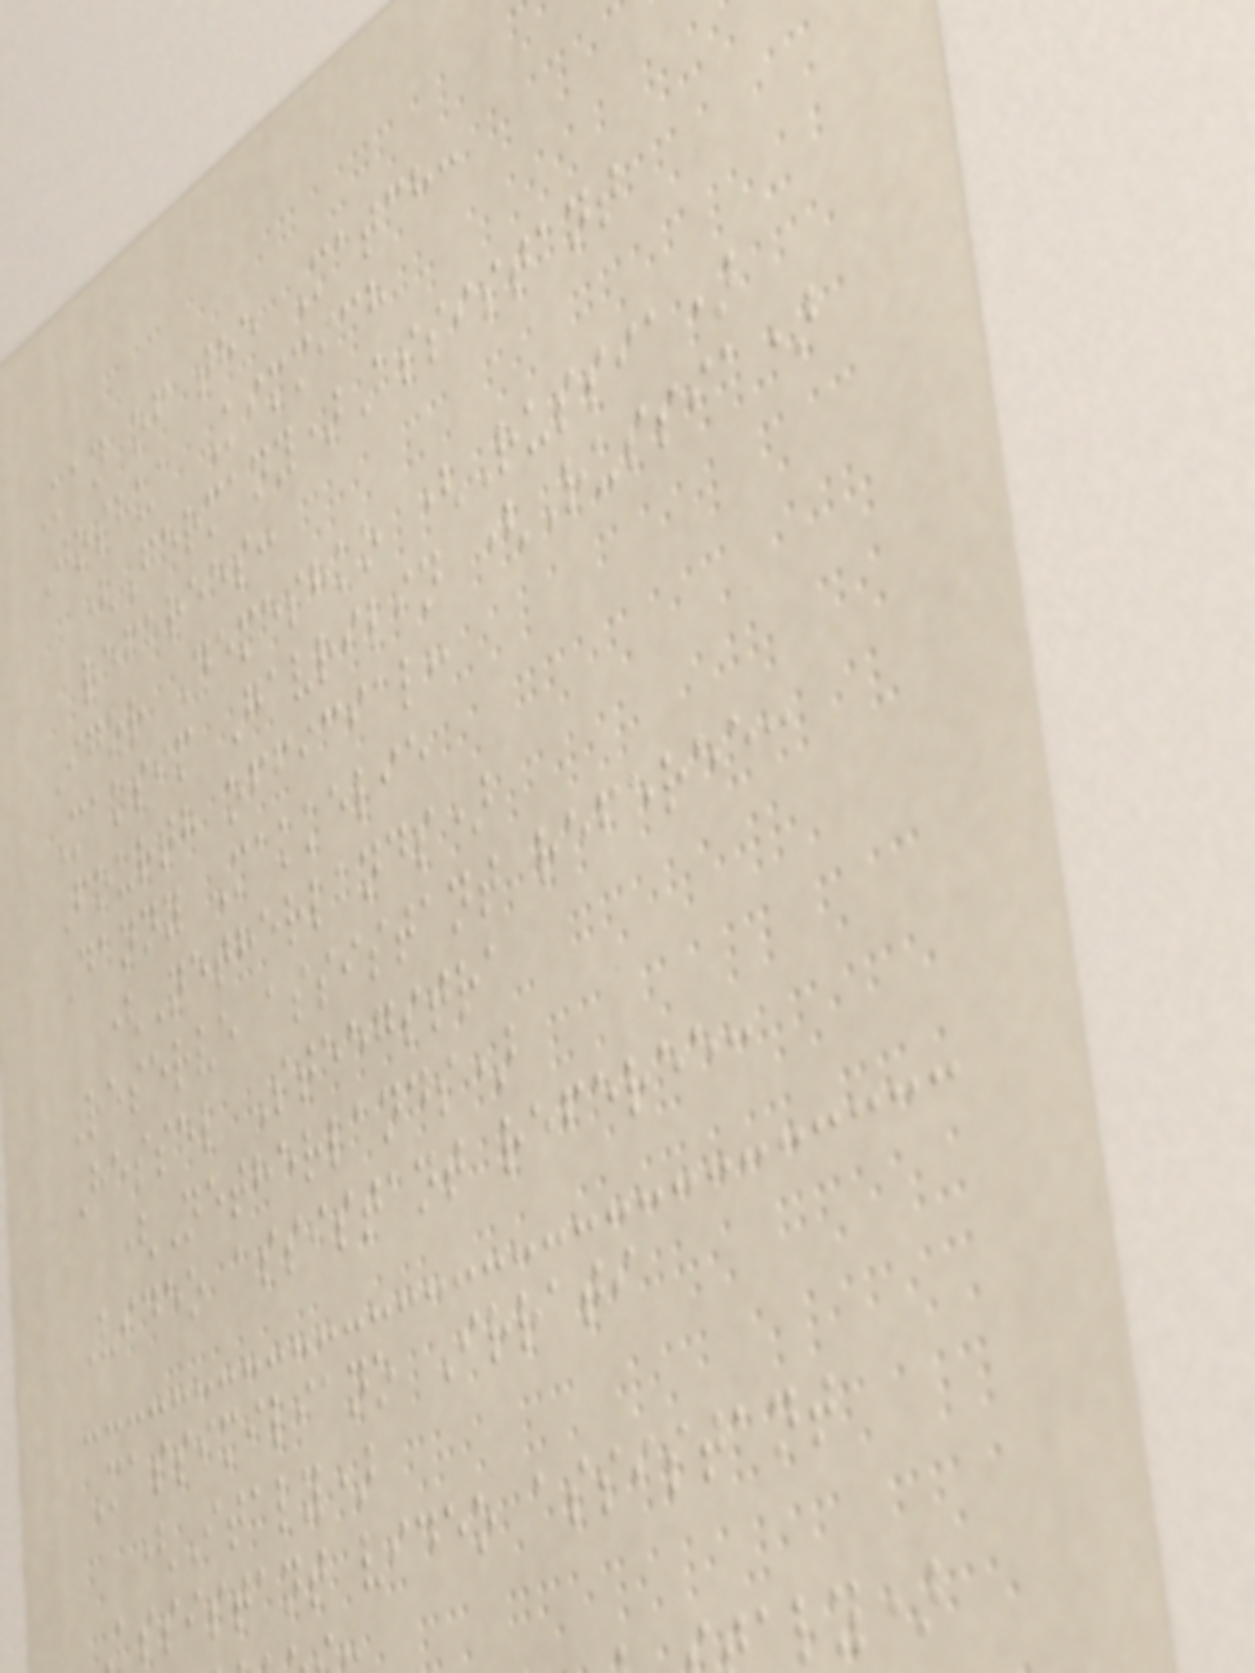Man of the Match:
Joshua Kimmich
(Germany)Assistant
referees:
Igor Demeshko (Russia)
Maksim Gavrilin (Russia)
Fourth official:
Danny Makkelie
(Netherlands)
Reserve assistant referee:
Hessel Steegstra
(Netherlands)
Video assistant referee:
Massimiliano Irrati
(Italy)
assistant video assistant
